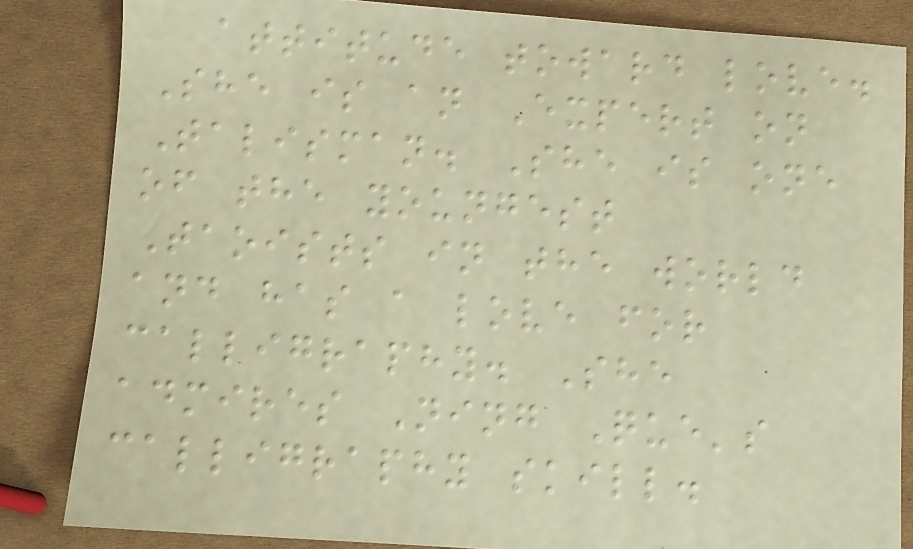attitude toward love.
She is an Expert on
Talisman. She is one
of the youngest
Taoists in the world
and has a love for
calligraphy. She
admires Ning Que's
calligraphy skill.
